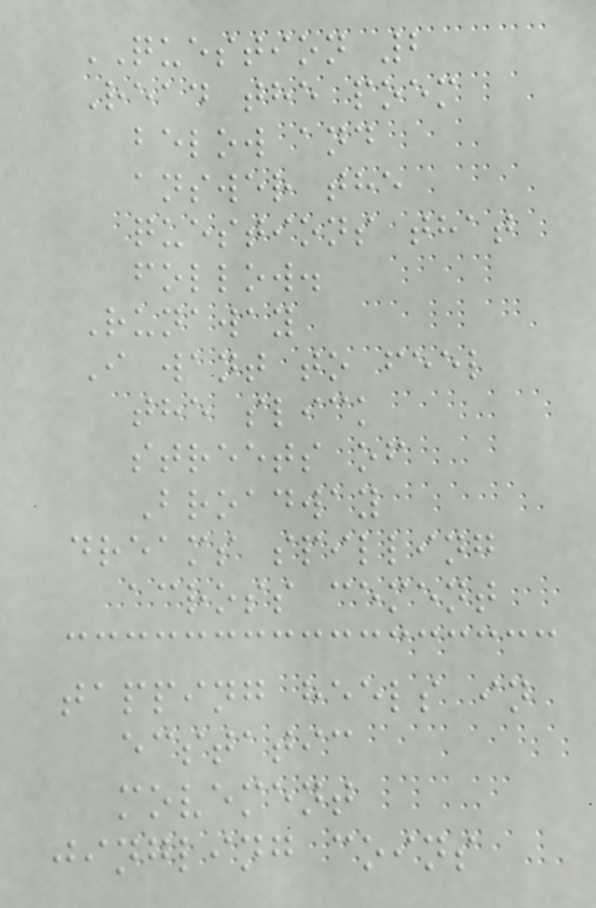QUESTION 2
Read the poem
below and
answer the
questions that
follow.
Runaway
I want to feel
the slick
streets of
Broadway
dreams spilling
across cement
tapping heels in
ecstatic
movement
jingling coins
